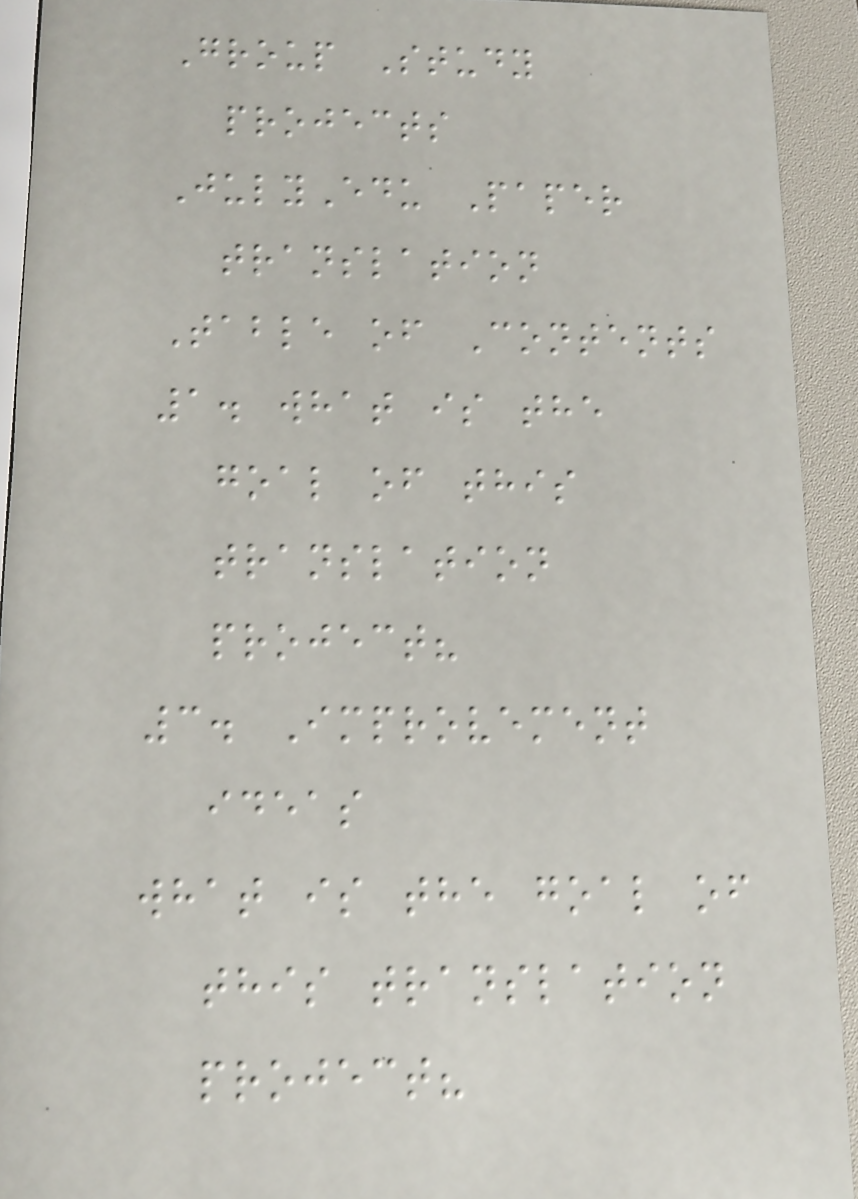Group Study
projects
JulyEdu Paper
translation
Table of Contents
1. what is the
goal of this
translation
project?
3. Improvement
ideas
what is the goal of
this translation
project?
